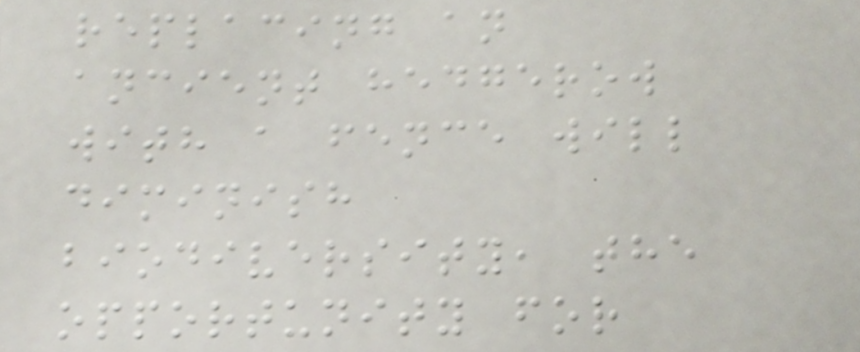replacing an
ancient hedgerow
with a fence will
diminish
biodiversity, the
opportunity for
